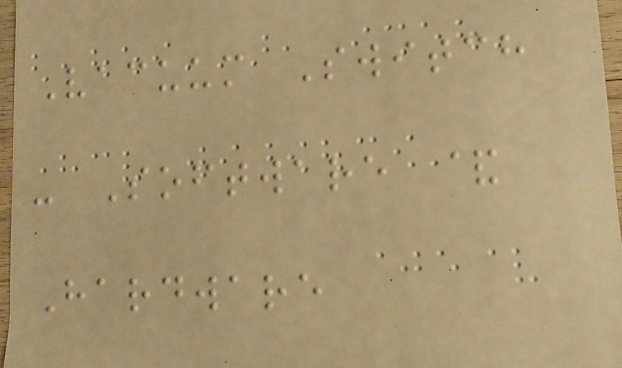Vacuum Switch
- Software &
Hardware
